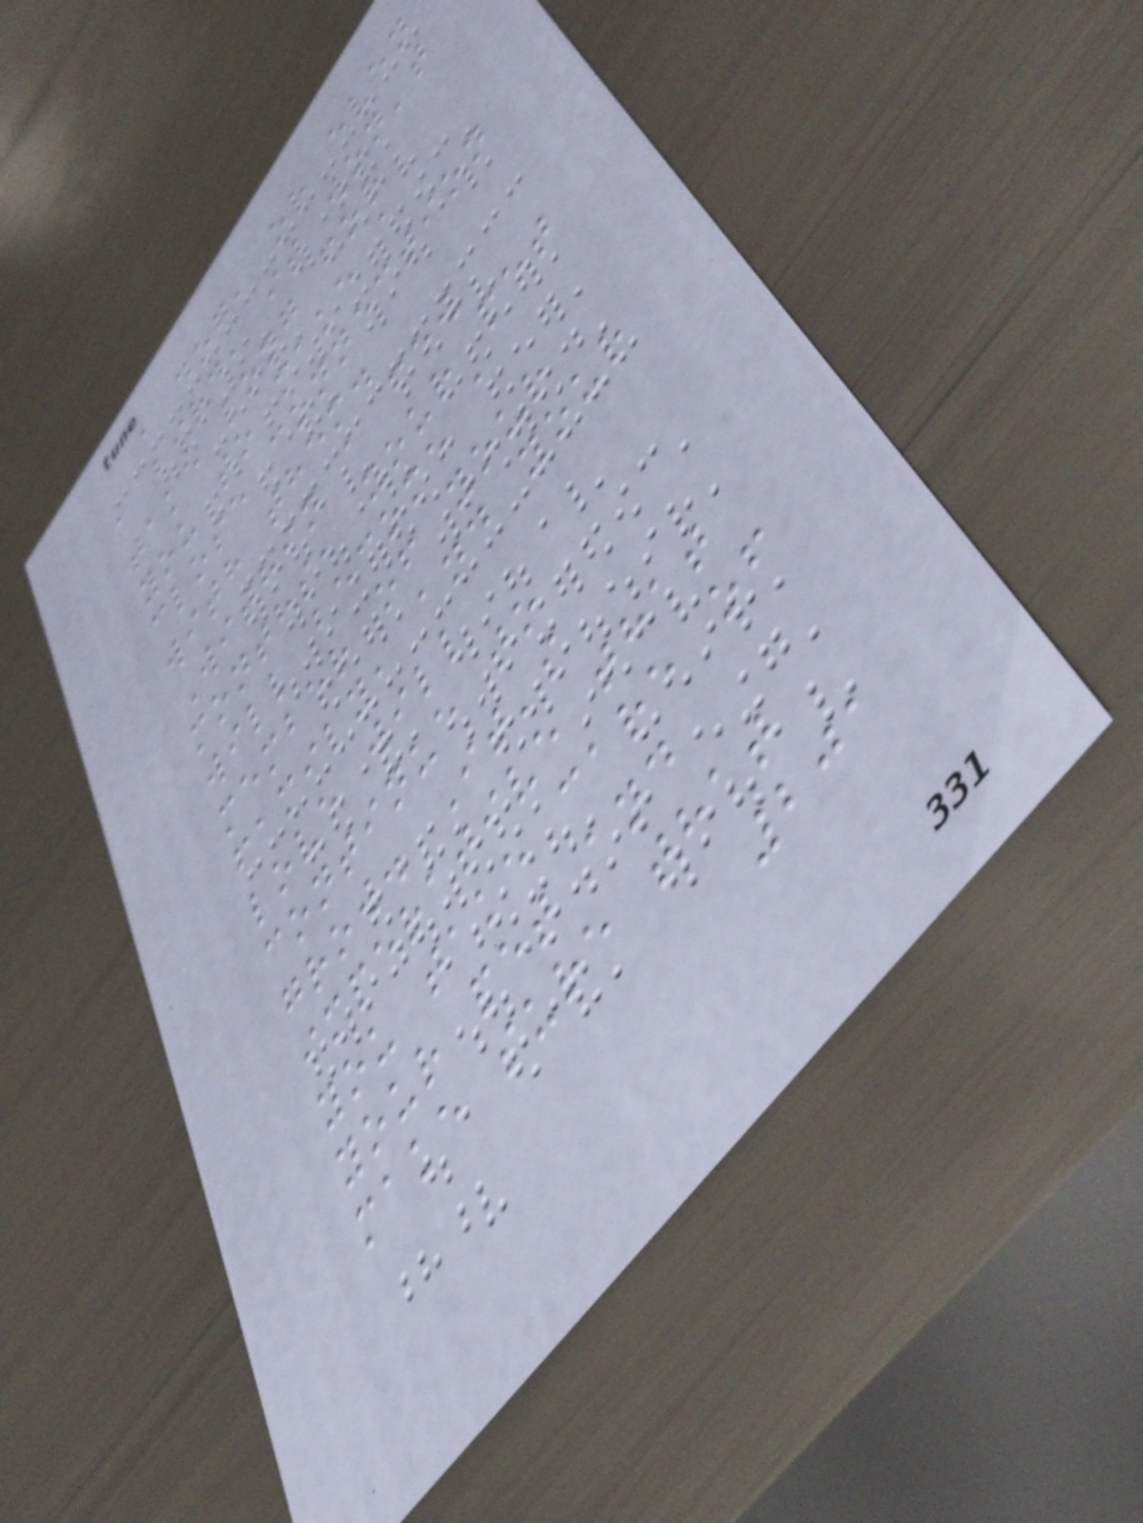a dog, or even
a bird, it won't
take long for
you to make a
close connection
with them.
Within a few
months, your pet
will become a
member of your
family, and your
love will
continue to
grow. It's
imperative that
you take care of
your pet and
make sure that
201
